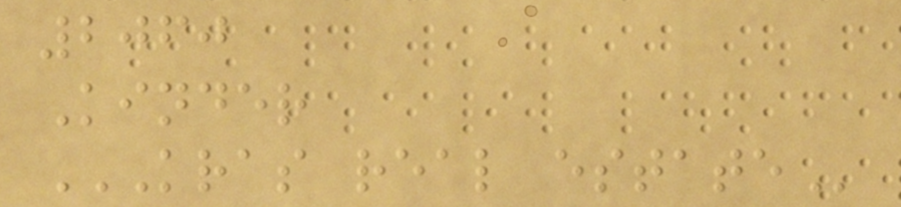2060
Kinder
KRAS REAL ESTATE
